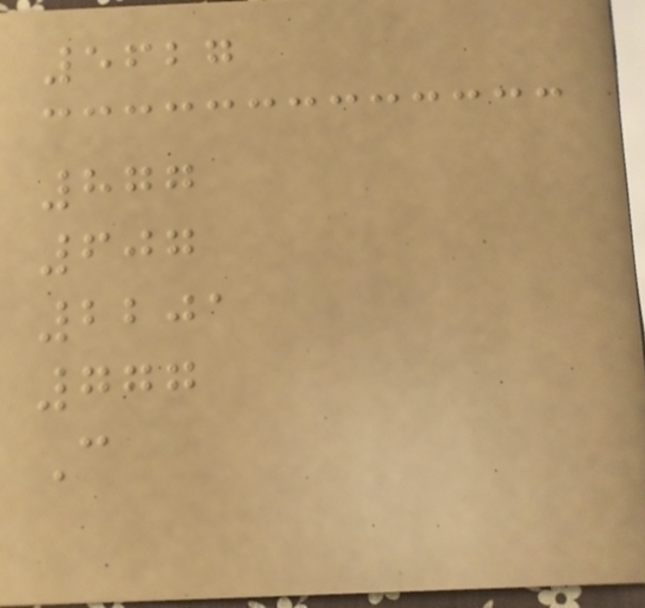5627
877
607
2201
777
C
